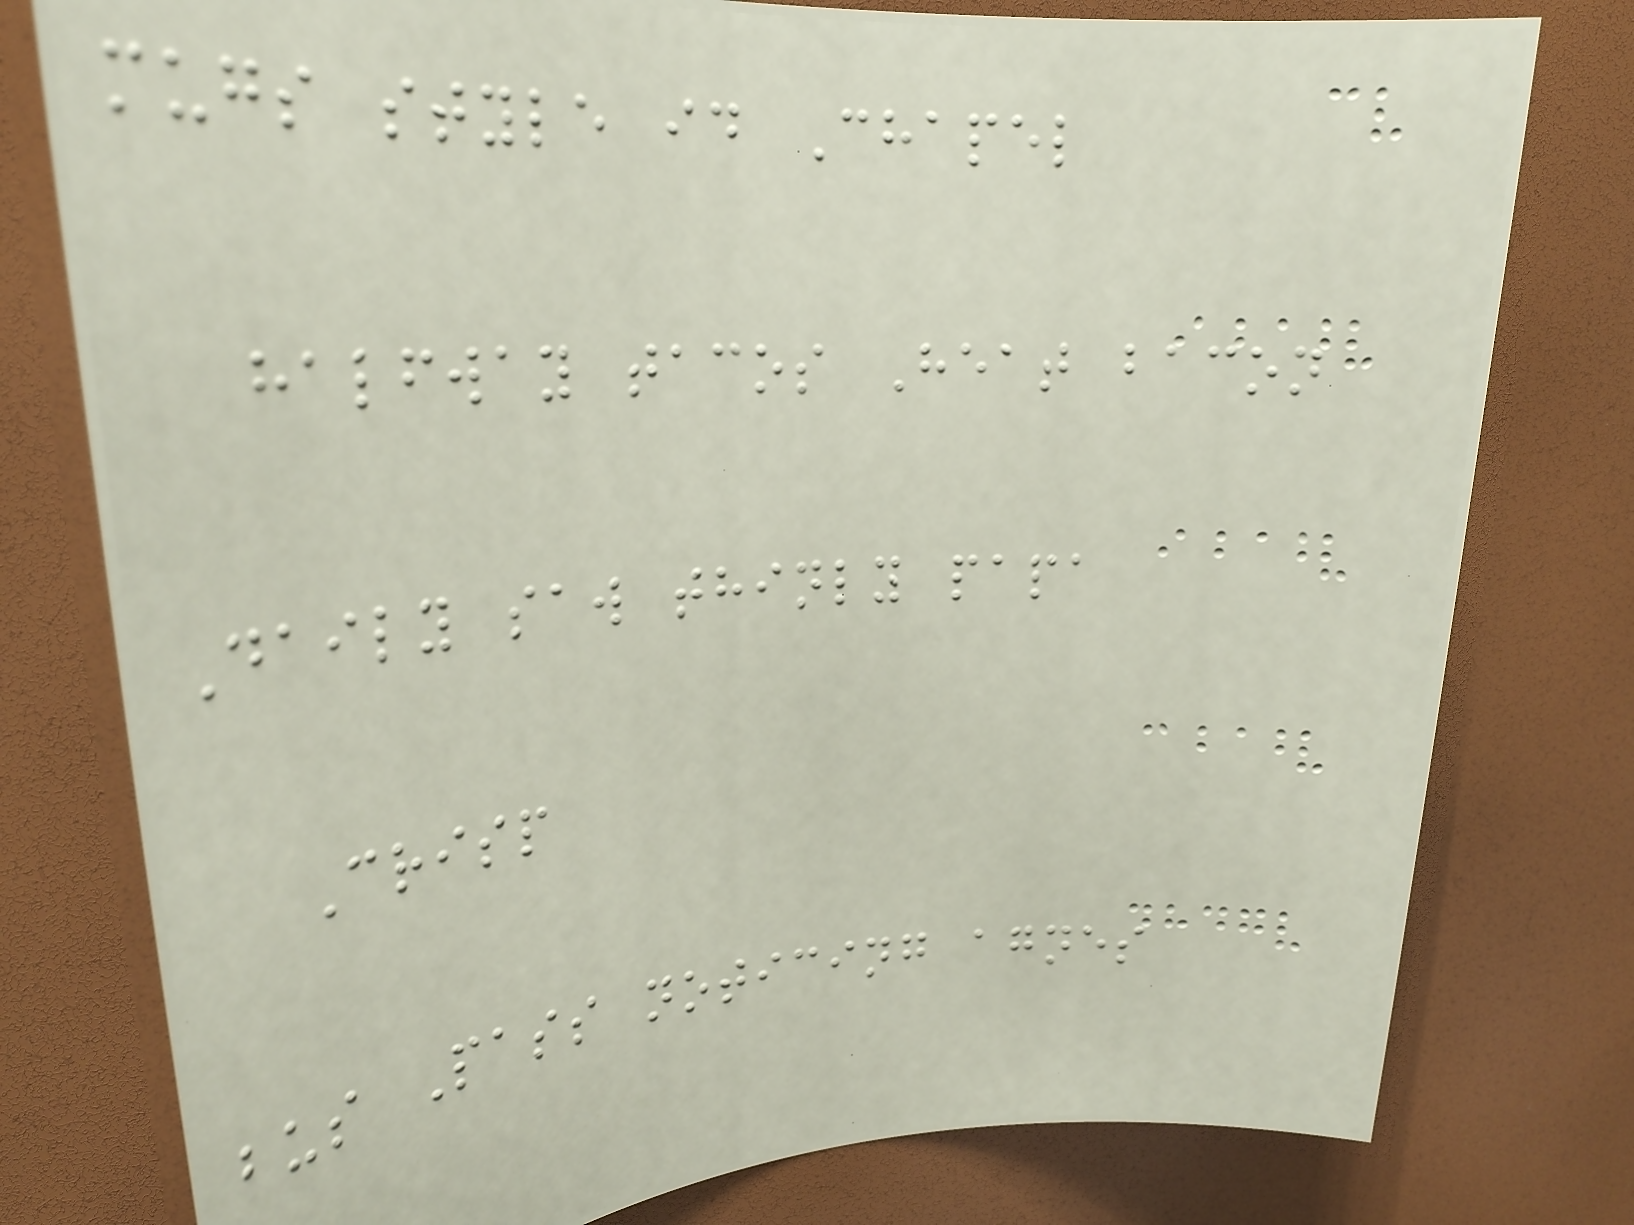mugs style id Chapel
halfway tacos Heat bacon
Daily saw thinly papa
Crisp
bus Pass noticing agnes
